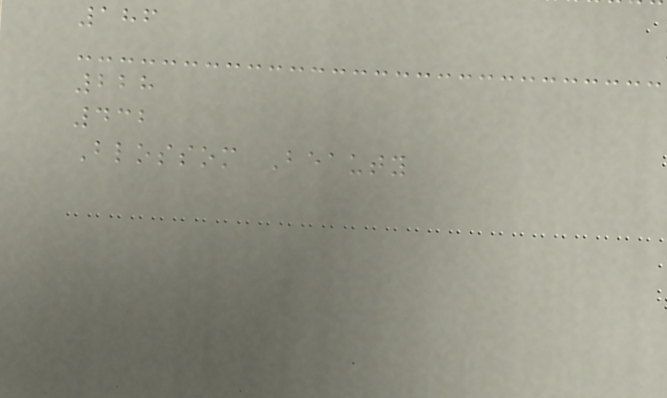186
228
432
Blossom Beauty
